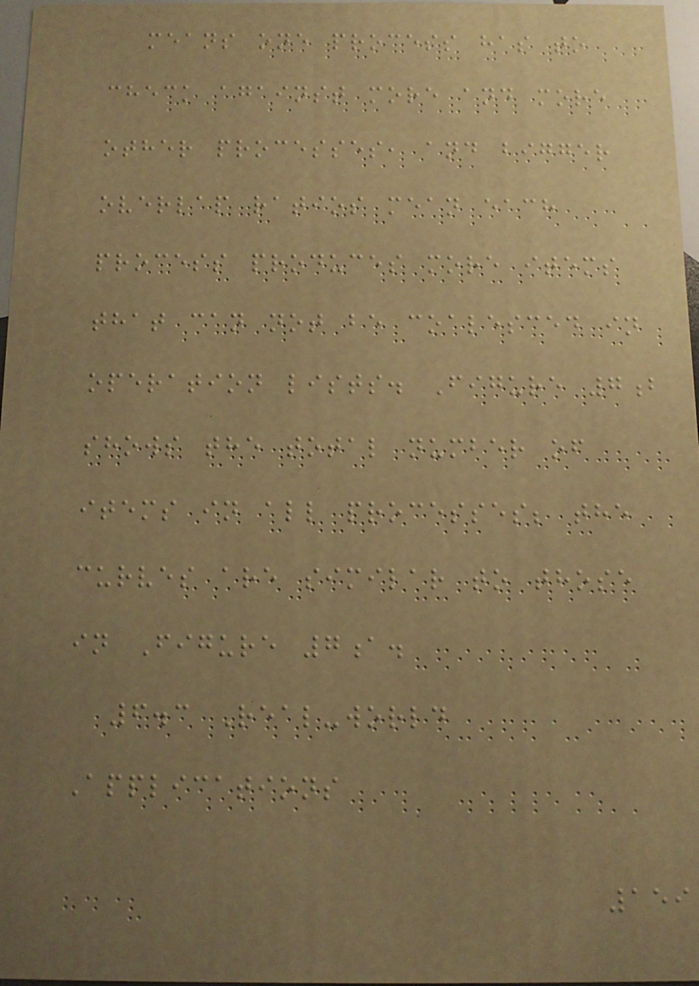means one process has to
check against more and more
other processes, and bigger
overlap ratios mean each
process produces more items
that can not be coalesced in
operation lists. Figure 7b
shows the total number of
items in all processes; the
curves are similar to those
in Figure 7a.
6.3 Real-world
Applications
159
